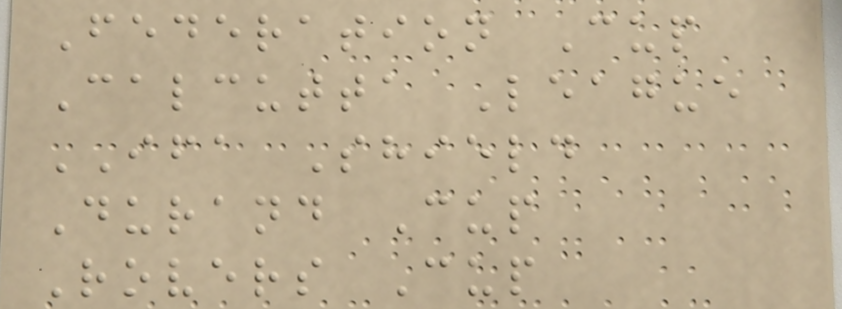Federation Cup
Calcutta League
IFA Shield
Durand Cup
Rovers Cup
